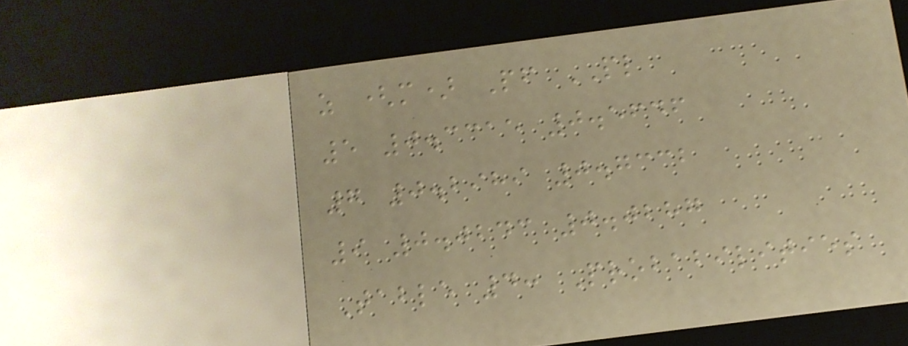z (m) Pf PL
5 0.3315 0.5646
7 0.2989 0.7332
9 0.0243 0.0287
Table 4: Probabilities
